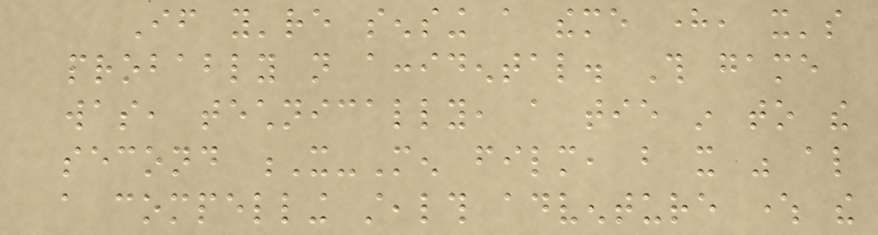If you're sensing a theme here, it's
probably not accidental. This game
was, technically, a tie in to the
second X-Men film, but it was also
a compelling stealth adventure where the
